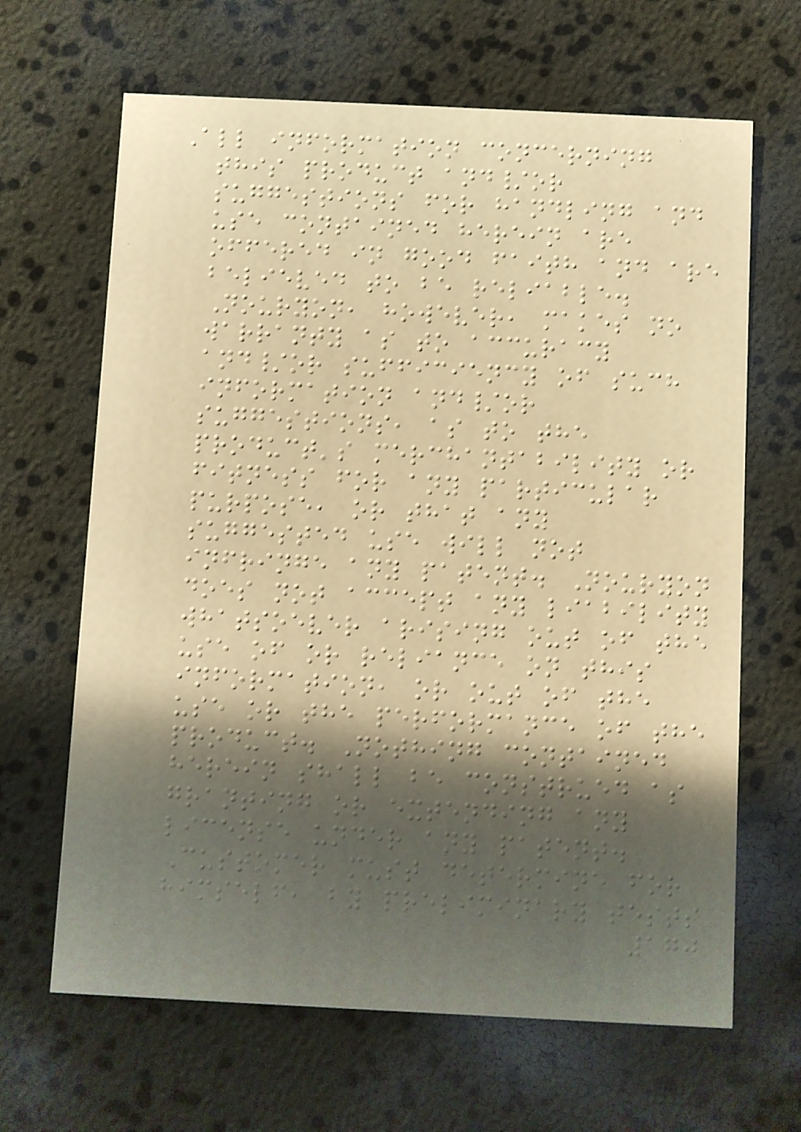All information concerning
this product and/or
suggestions for handling and
use contained herein are
offered in good faith and are
believed to be reliable.
Nouryon, however, makes no
warranty as to accuracy
and/or sufficiency of such
information and/or
suggestions, as to the
product's merchantability or
fitness for any particular
purpose, or that any
suggested use will not
infringe any patent. Nouryon
does not accept any liability
whatsoever arising out of the
use of or reliance on this
information, or out of the
use or the performance of the
product. Nothing contained
herein shall be construed as
granting or extending any
license under any patent.
Customer must determine for
himself, by preliminary tests
170
